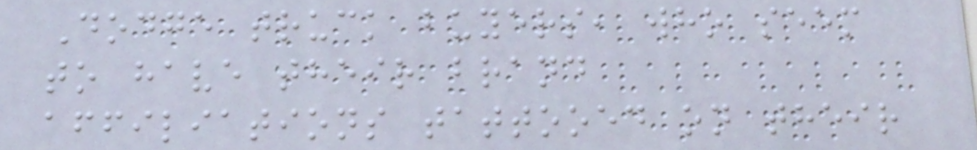Dodge truck buyers, who seem
to have their brand
affiliations tattooed on their
